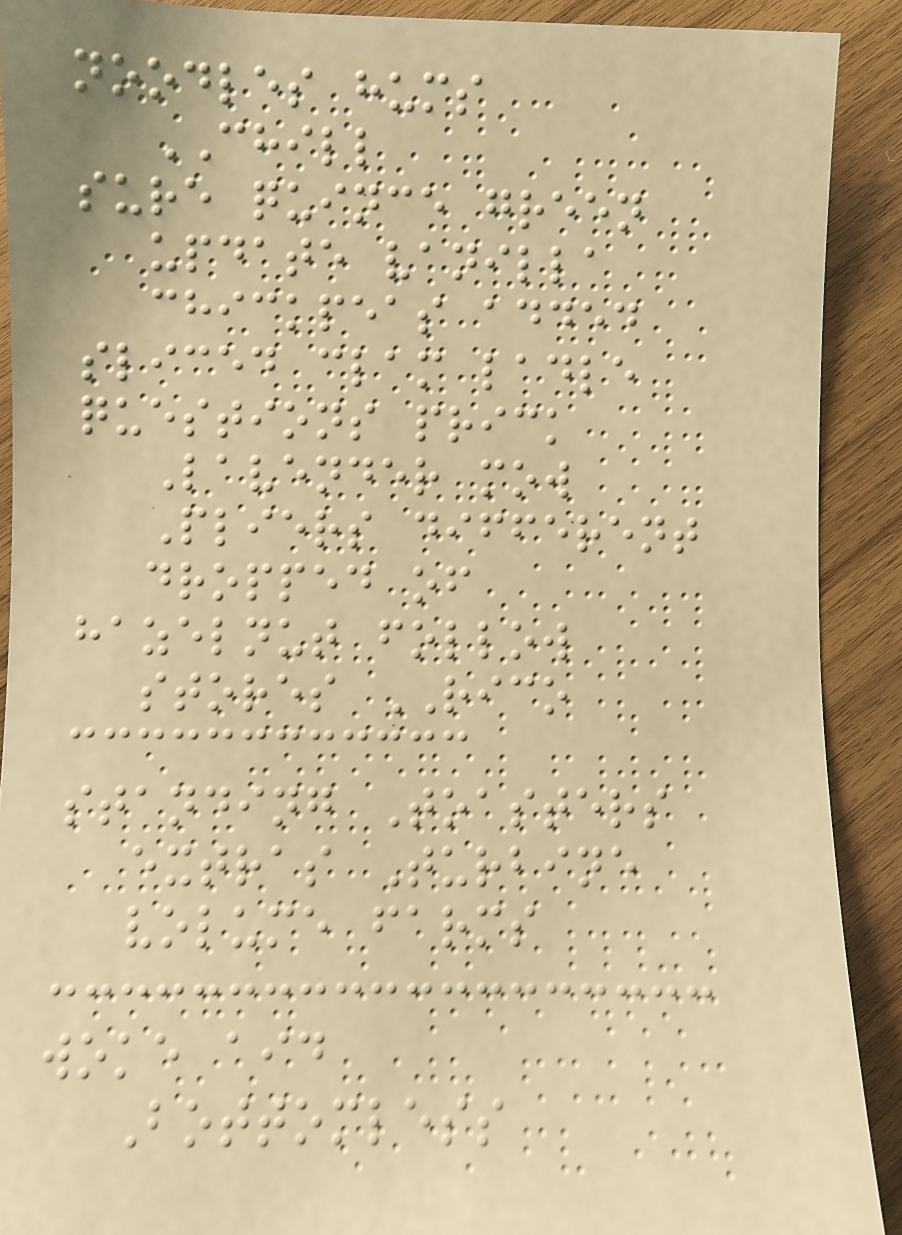noodles hums
CHILL
sure quince green
update vanilla
chickpeas added
sliced clam ladle
questions prick
Lavender mow
Pliers different
dropped of
hazelnut follow
stores RICO
standing Toasters
extras Turbine
volume farms
woke aid
Bottomless
